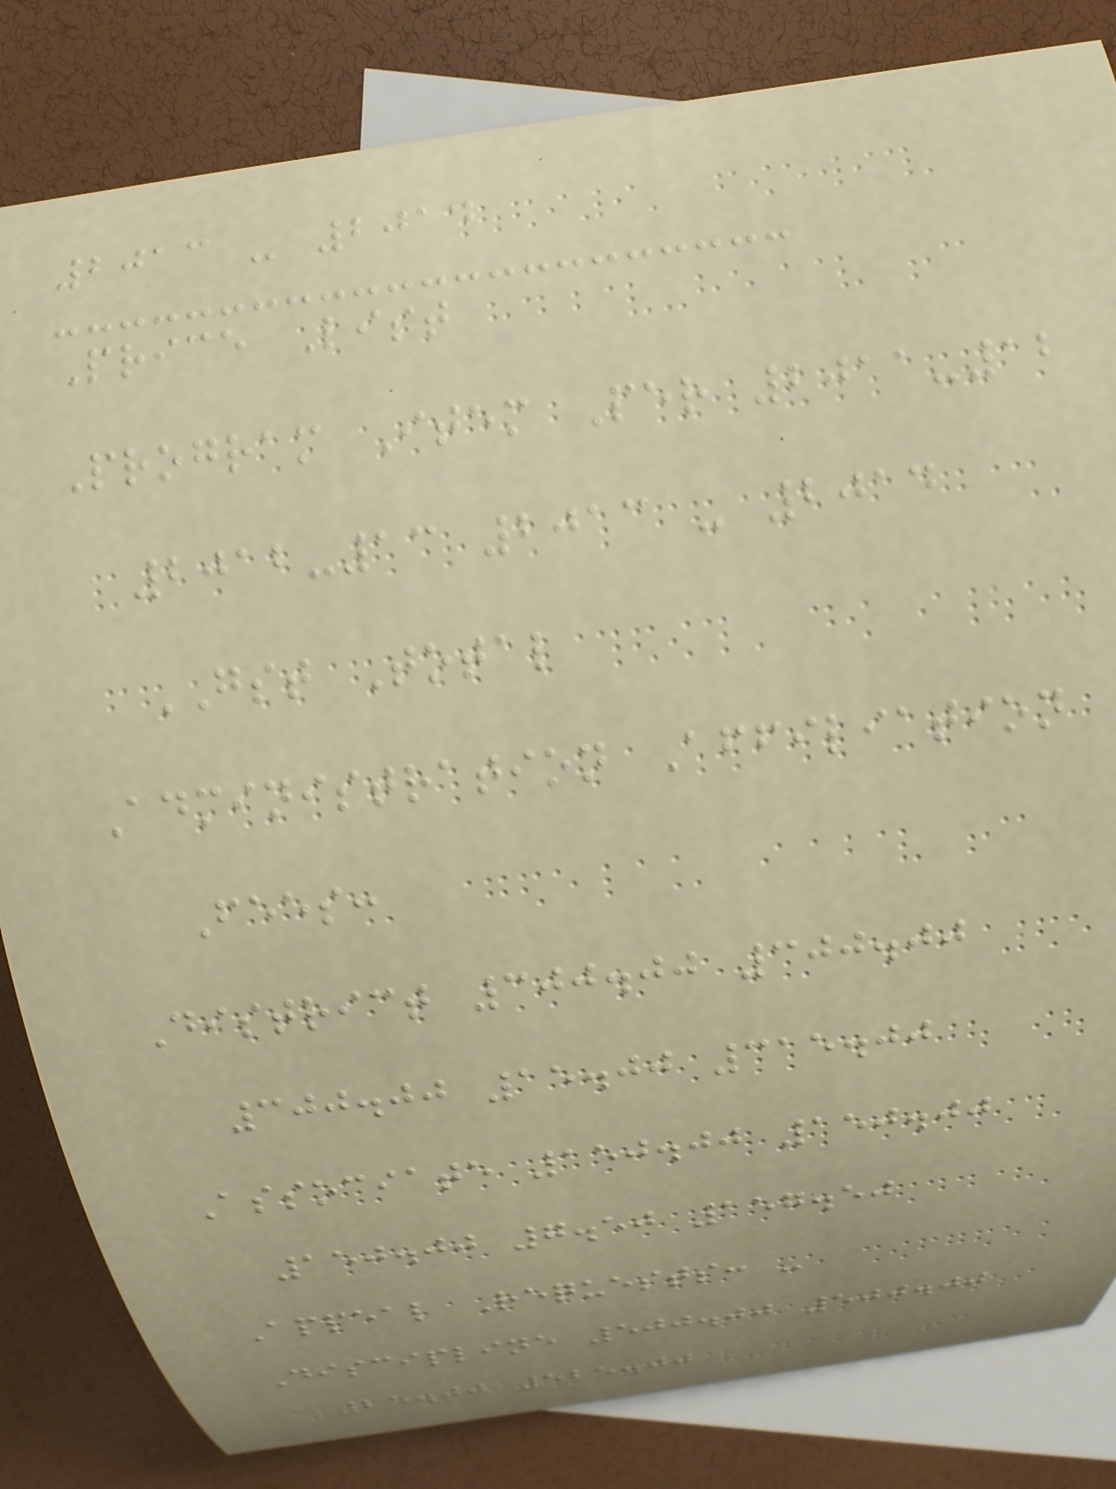2013 - 2014
Price List
Program Item Per 2011-12
2012-13 2013 - 2014
GST Total
Administration Affiliation
Fees:
District 300.00 300.00
300.00 15.00 315.00
Associate 150.00 150.00
150.00 7.50 157.50
Appeal Requests: -
Discipline 500.00 500.00
25.00 525.00
